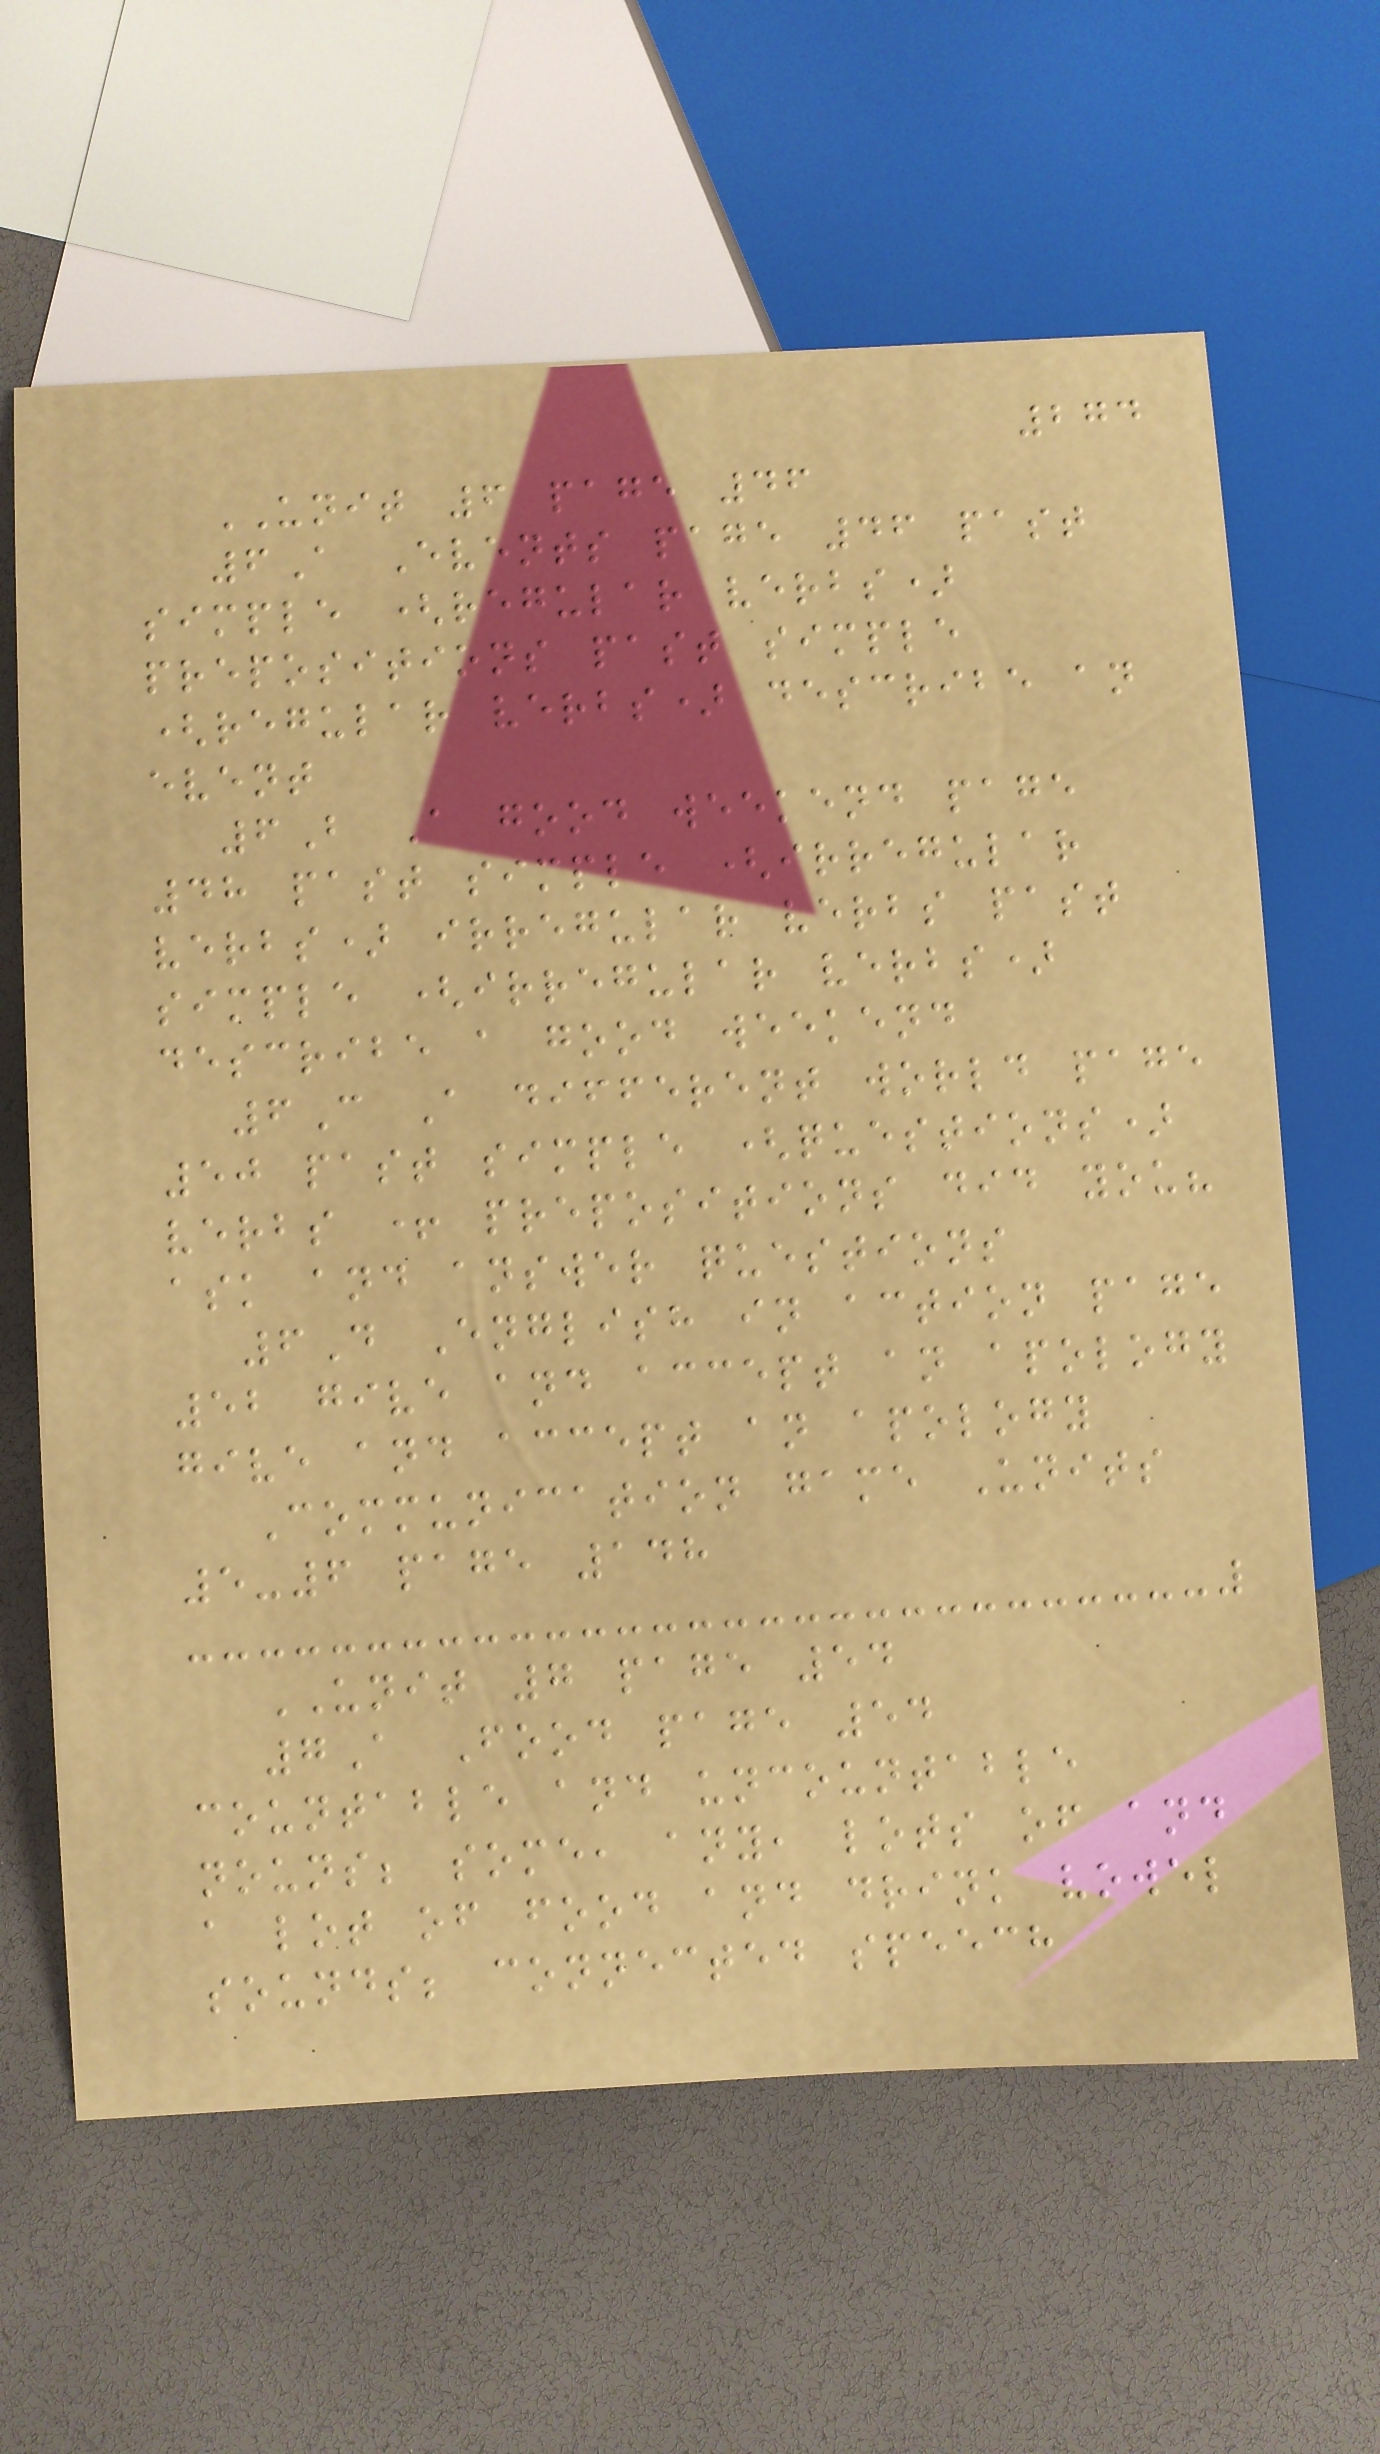274
UNIT 6 page 46
6A Events page 46 past
simple (regular verbs)
prepositions past simple
(regular verbs) describe an
event
6B A good weekend page
48 past simple (irregular
verbs) irregular verbs past
simple (irregular verbs)
describe a good weekend
6C A different world page
50 past simple (questions)
verbs + prepositions did you?
ask and answer questions
6D English in action page
52 give and accept an apology
give and accept an apology
Communication game Units
5-6 page 148
UNIT 7 page 54
7A Food page 54
countable and uncountable
nouns; some, any, lots of and
a lot of food and drink vowel
sounds; connected speech
